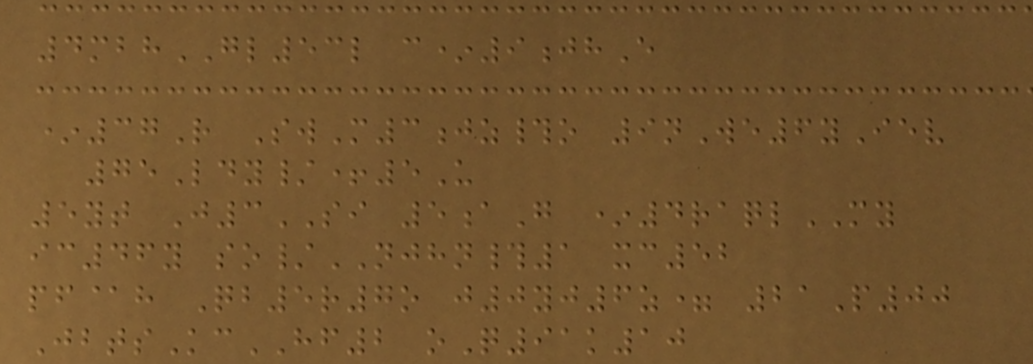4mbhGL53l c*9jhE
*37R SwM3jz#o 9nWe6yIev
75Ldy/+5U
5yt J3SI 5aG *4raqlMY
ic46y so/NJHN#1 xc52
pf@h Qb5r7o j0yj6z= 21P00
JbtsKcHF2 oQ91k10
